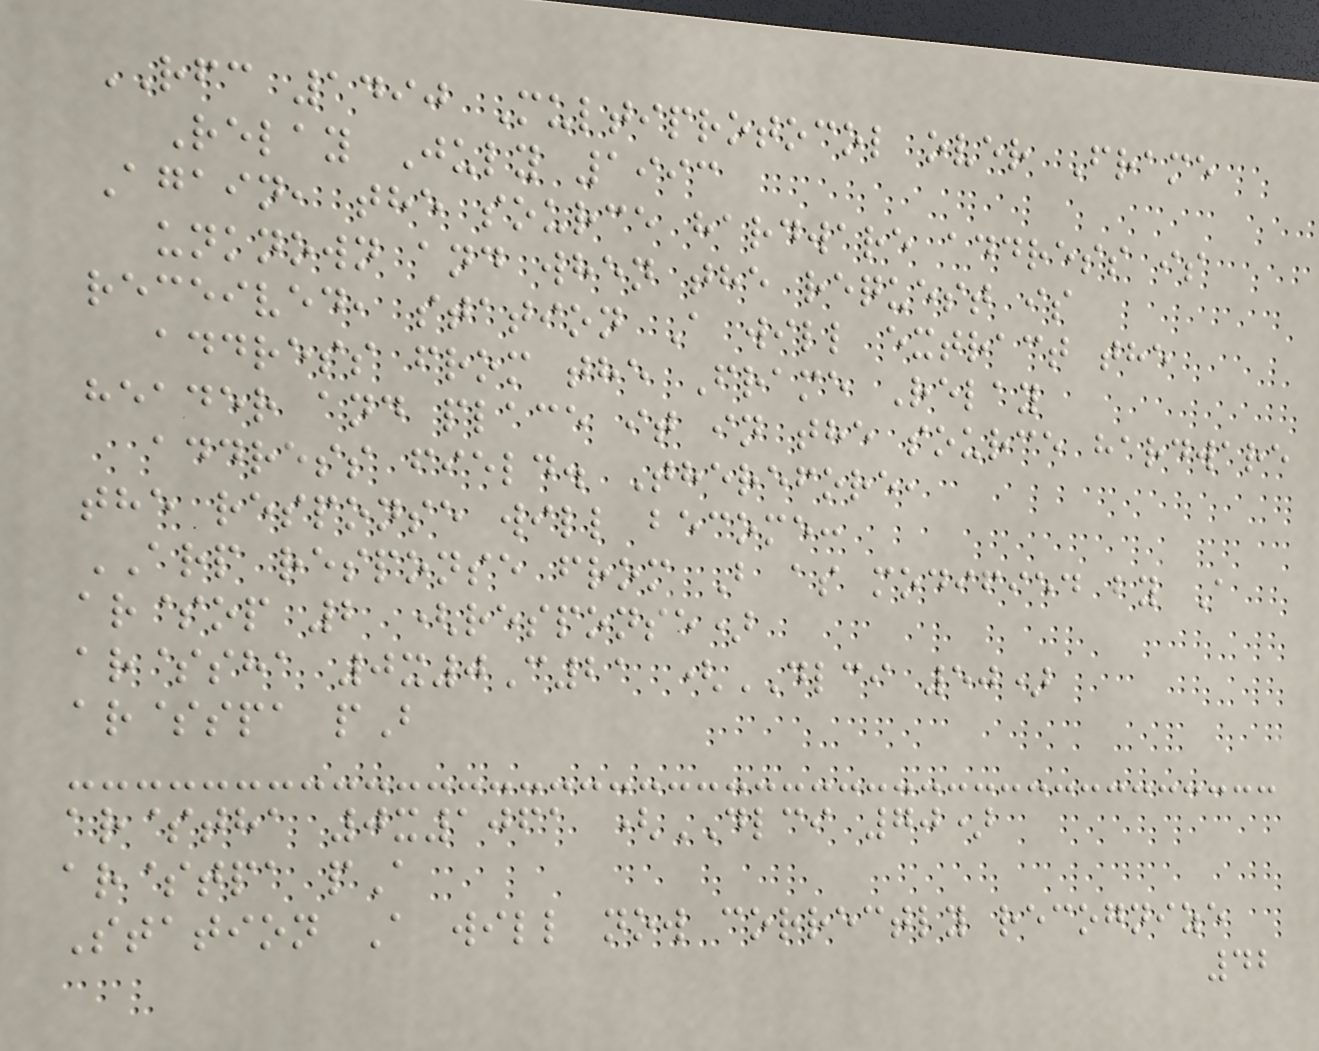RFC 1490 Multiprotocol over Frame
Relay July 1993
Again, the source hardware address is
unknown and when the request is
received, station A will extract the
address from the Frame Relay
header and place it in the source hardware
address field. Therefore,
the response will become:
ARP response from B as modified by A
ar$op 2 (response)
ar$sha 0x0C21 (DLCI 50)
ar$spa pB
ar$tha 0x1061 (DLCI 70)
ar$tpa pA
Station A will now correctly recognize
42
